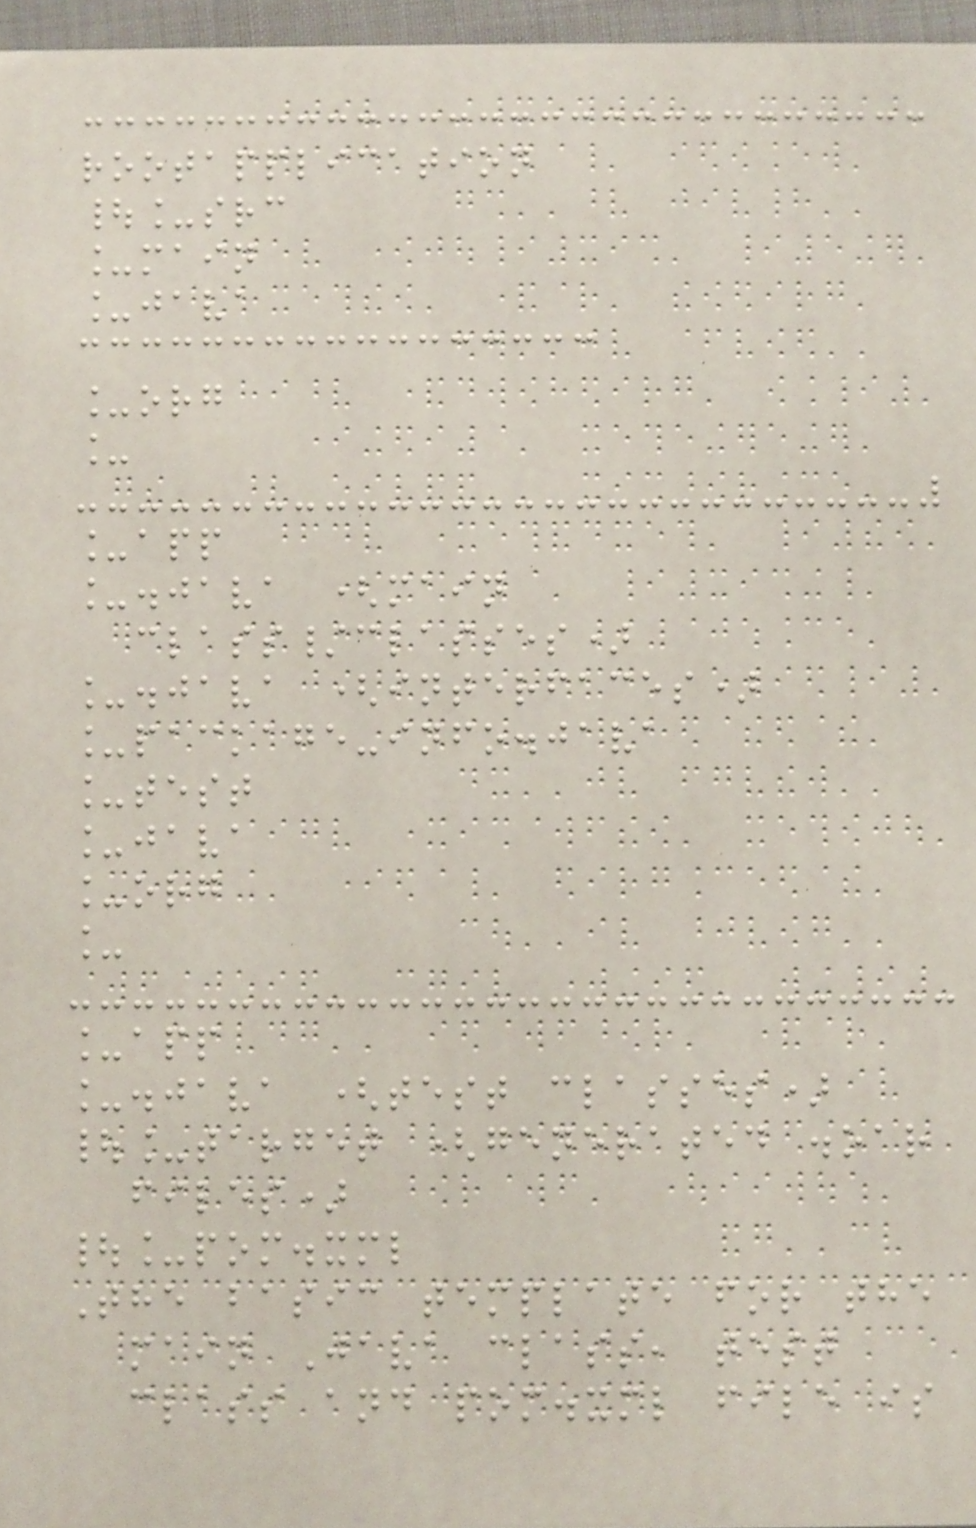rootapplication
|_src
_main
_java
_org
_
_app
_.java (main
class/classes)
_.java (interfaces)
_package-info.java
_test
_java
_org
_
_app
_.java (test classes)
|_target (generated .oar
files)
|_pom.xml
The basic template for the
main Java class, test
class and pom.xml file is
